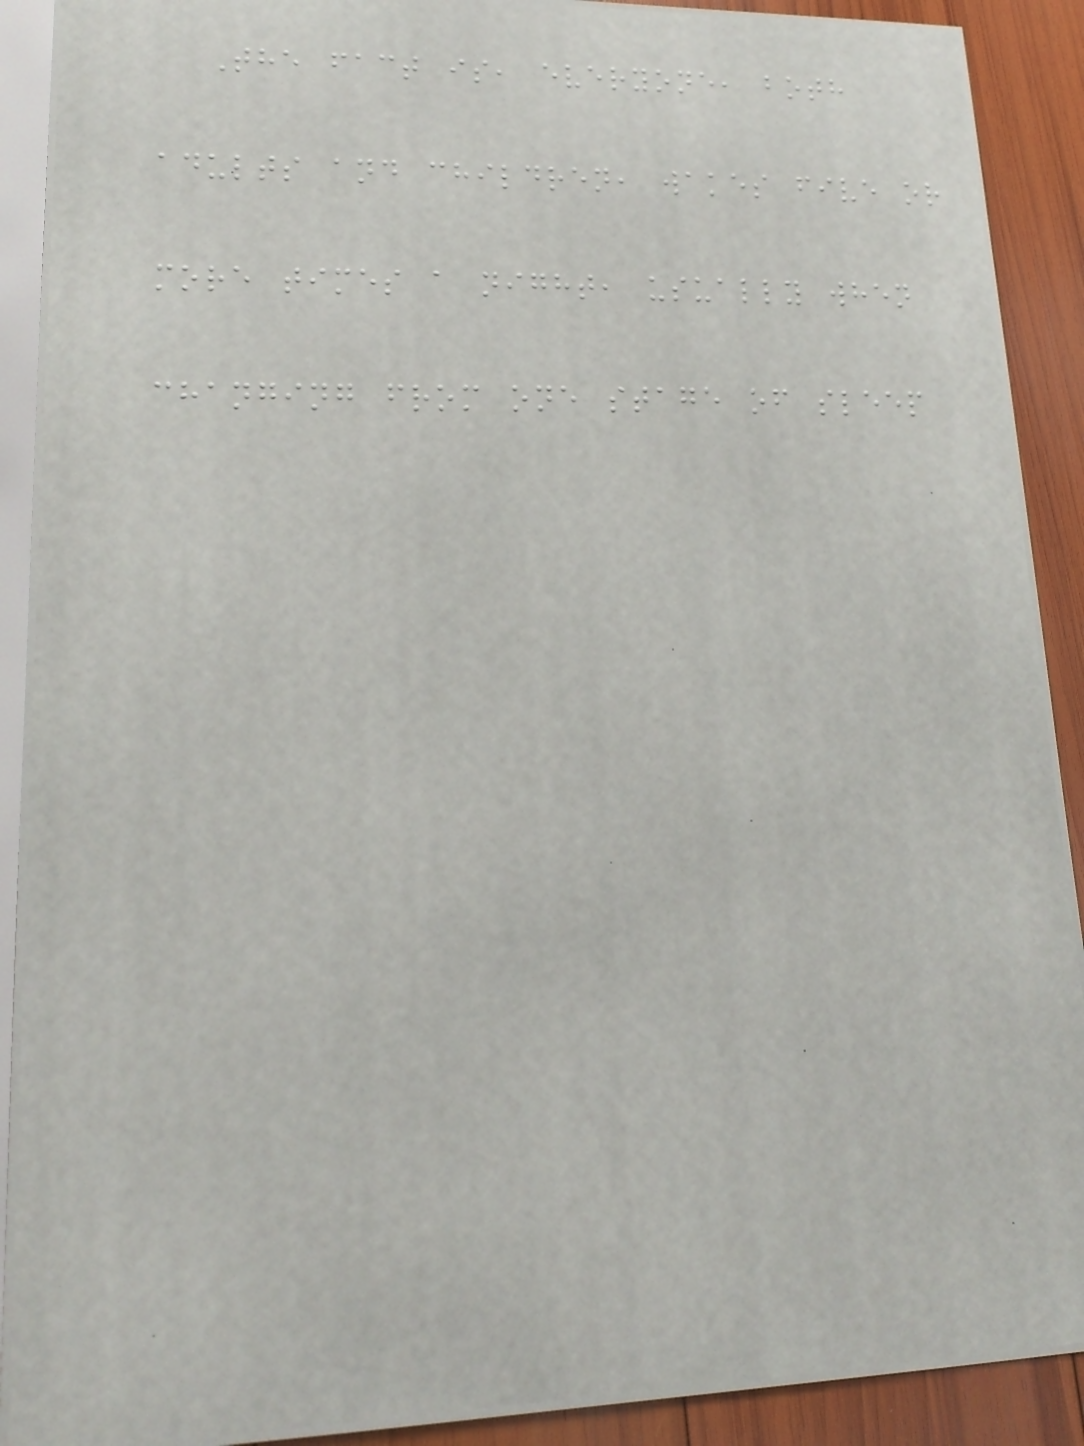The fact is, everyone, both
adults and children, wakes five or
more times a night, usually when
changing from one stage of sleep
